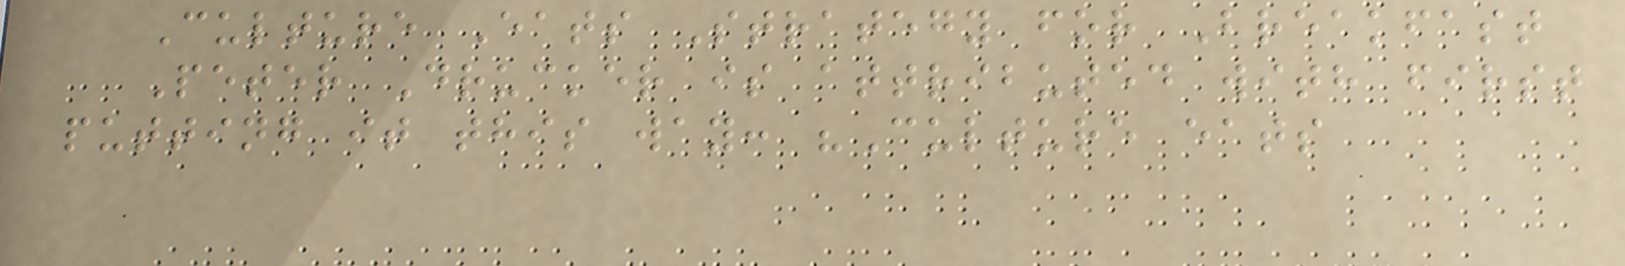Culture Eats Strategy for Breakfast
Peter Drucker is attributed with first
putting it this way: "Culture eats
